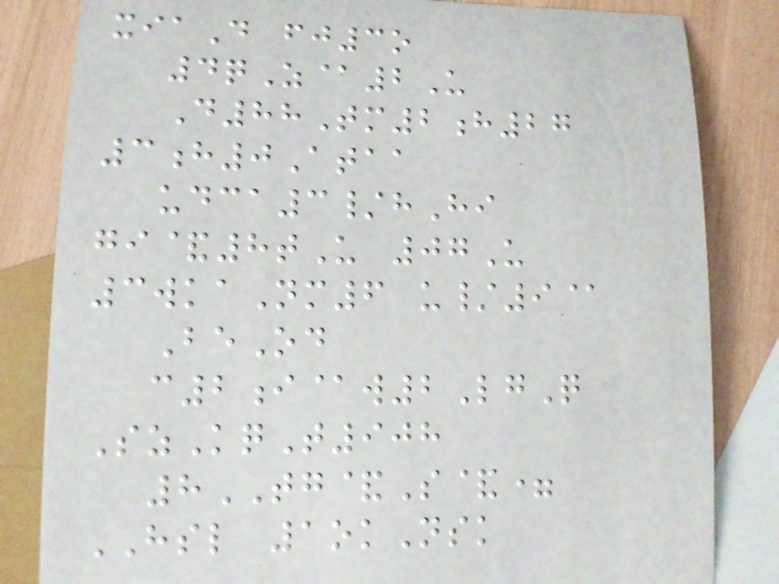xiaD fj3o
4qZ@2U
D88Tm2h27
3h0Ataa
udca3/hHi
gi&8tU 07U
3wkaNm6 u/9@
BeOd
c2i@w2LgQ
SzKqT908
8TG&S&=
HSL 1okNsk
